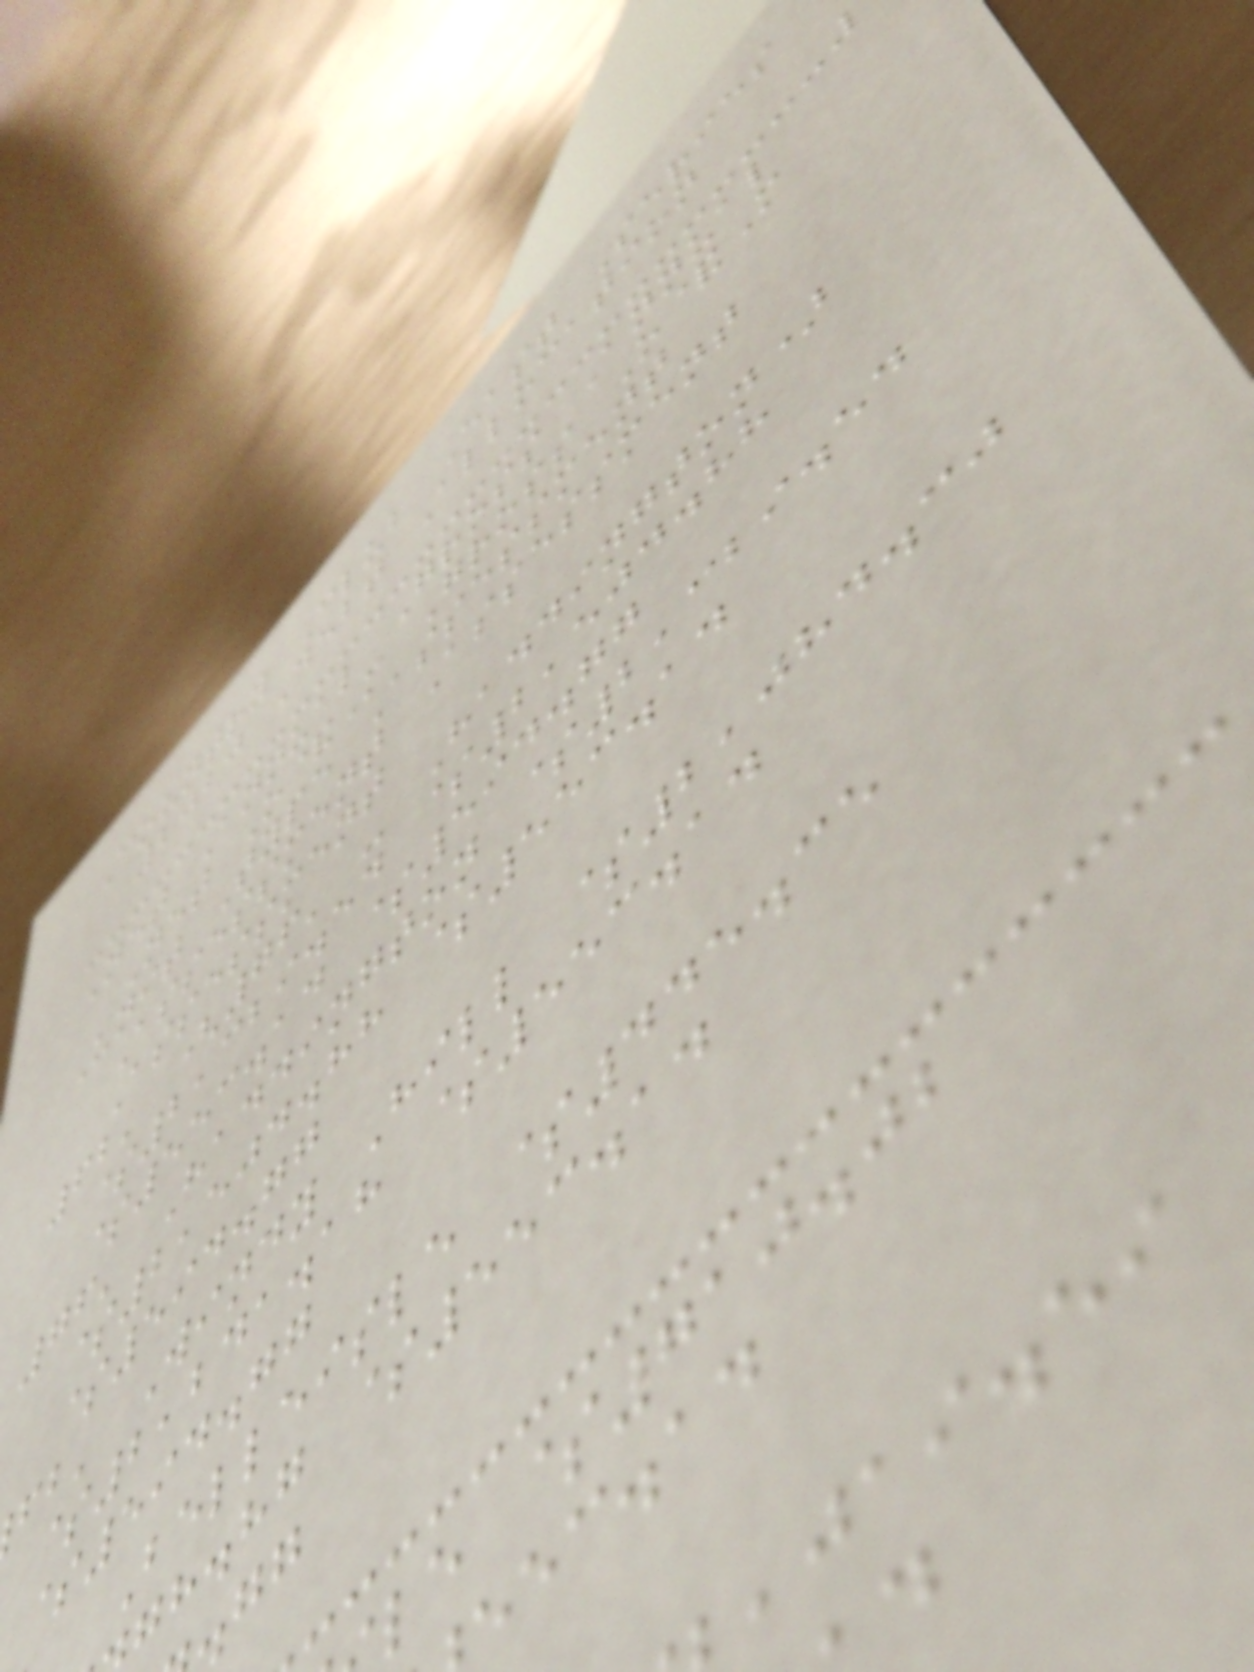Country Club East Series
2020 Debt Allocation
Net Annual Gross Annual
Net O&M Gross O&M
Unit Type Assessment
Assessment Assessment
Assessment
62' (76' - Haddington)
$2,329.54 $2,504.88
$553.14 $594.77
76' Haddington $2,329.54
$2,504.88 $553.14
$594.77
fb' Windy Hill $2,084.30
$2,241.18 $553.14
$594.77
Belleisle $445.35
gh.hg $553.14
le $710.02
eec.ad
,jai.ei
